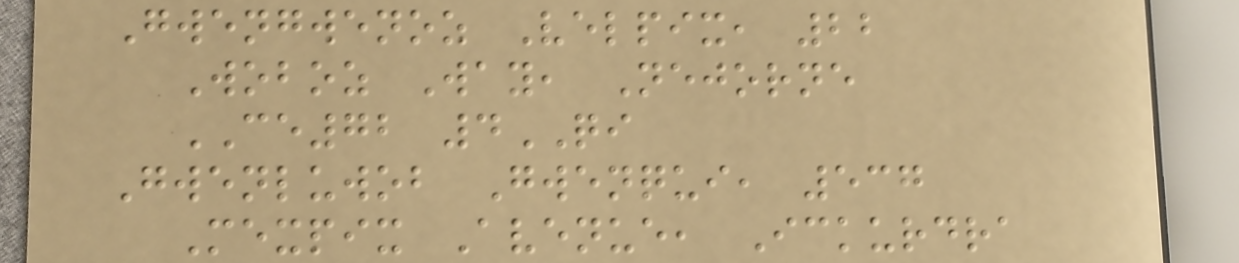Gwengwenoz Velpix, 22
Woboz Way, Nejorne
CE72 4QI
Gwenluwob Gwenqui, 537
Mexpix Avenue, Ickurdra
